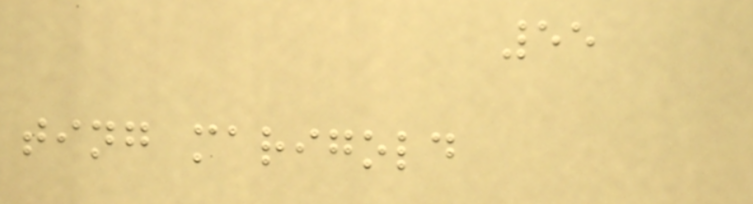55
ting marigold
